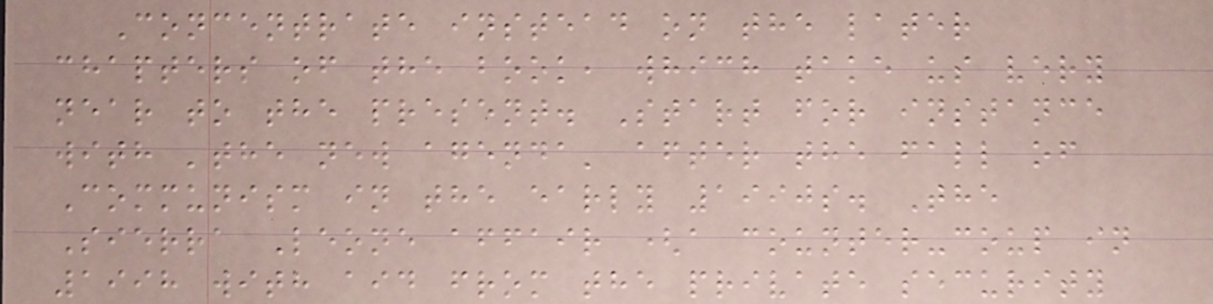Concentrate instead on the later
chapters of the book, which take us very
near to the present. Start for instance
with 'the new agenda' after the fall of
Communism in the early 1990s. The
Sierra Leone affair (a counter-coup in
1998 with aid from the private security
